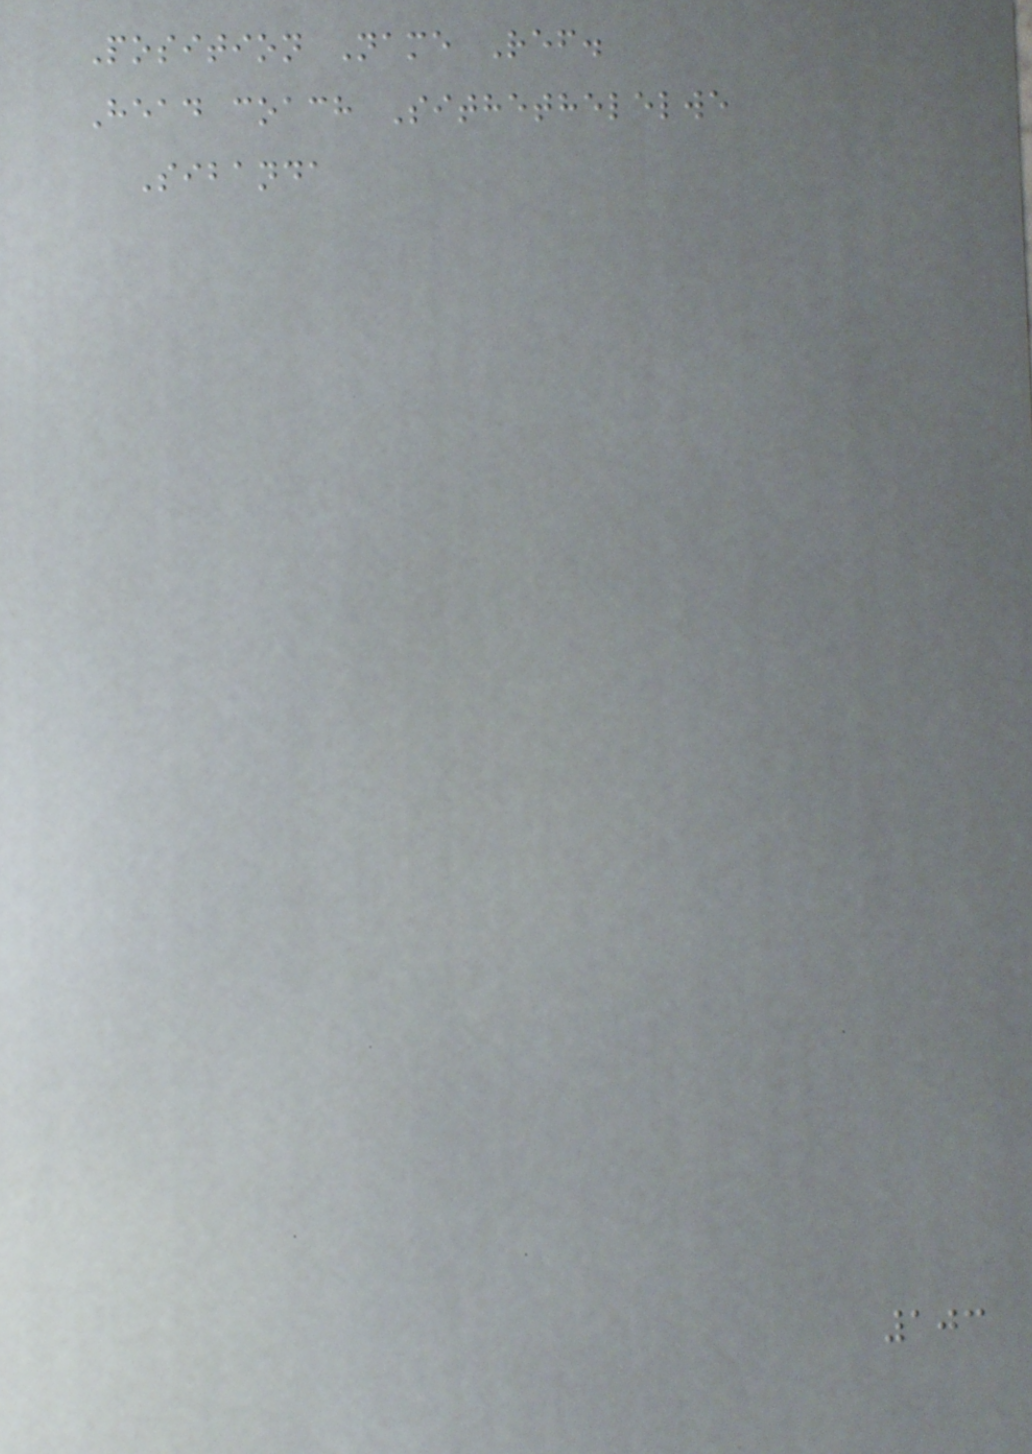Position Name Ref.
Head coach Sithethelelwe
Sibanda
103
